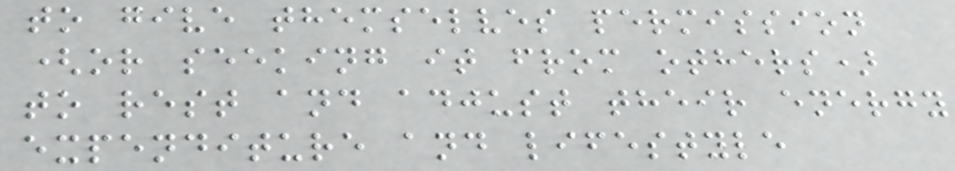to give themselves permission
(or seeking it from others)
to rest and adjust their energy
expenditure and lifestyle
